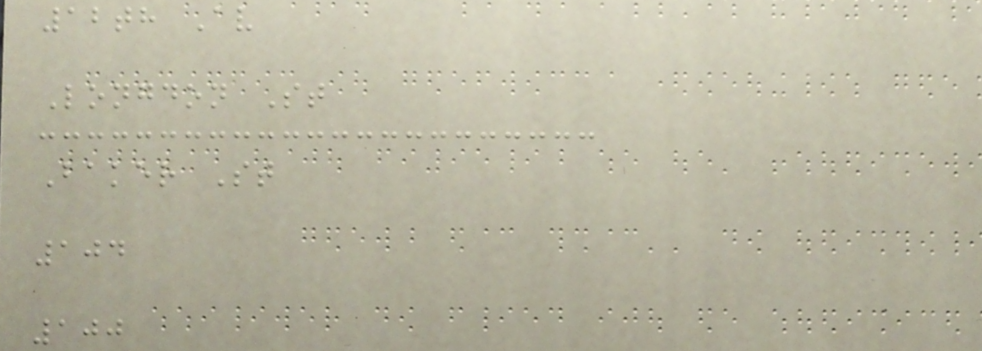12th Av
Longdon St
Baker St
104
100
